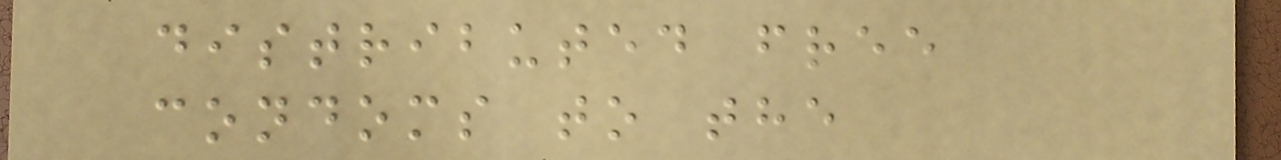distributed free
condoms to the
